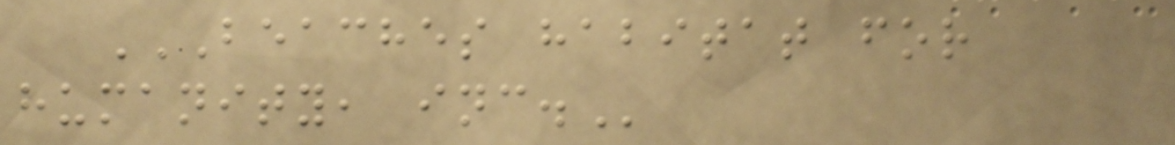BEACHES HABITAT FOR
HUMANITY, INC.
